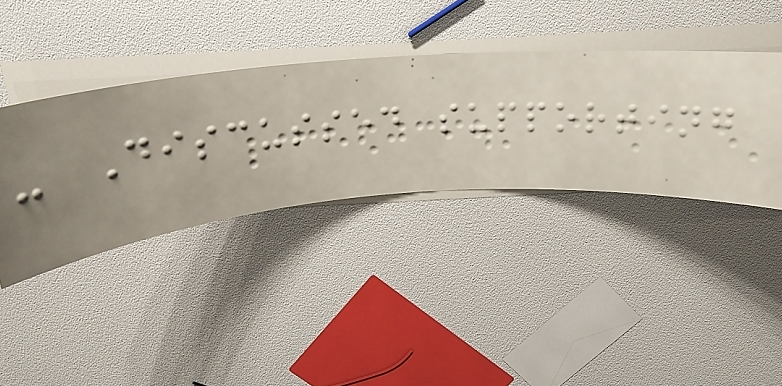- Discussed supporting
